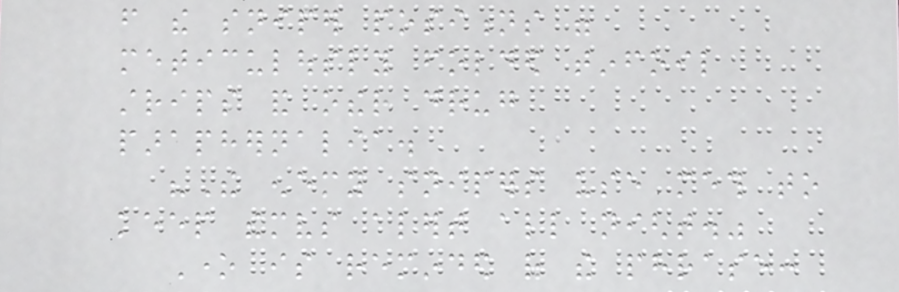from the sniper positions were
meticulously folded tinfoil
strips and other drug
paraphernalia.
"The enemy snipers use meth to
keep themselves alert all night."
One is reminded of the phrase:
